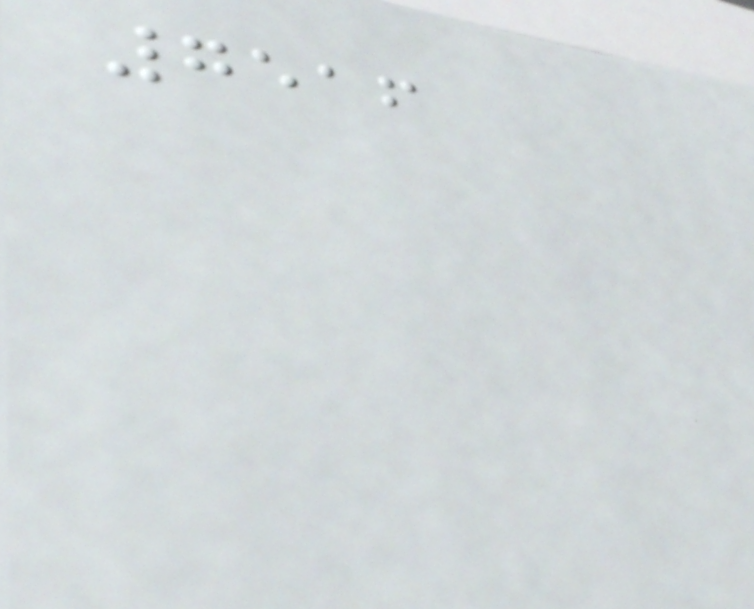7516
